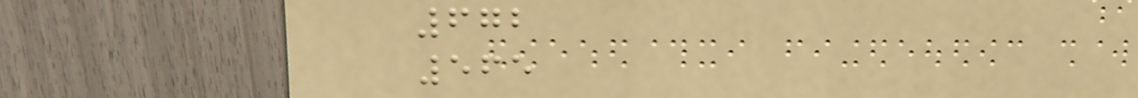672
565
